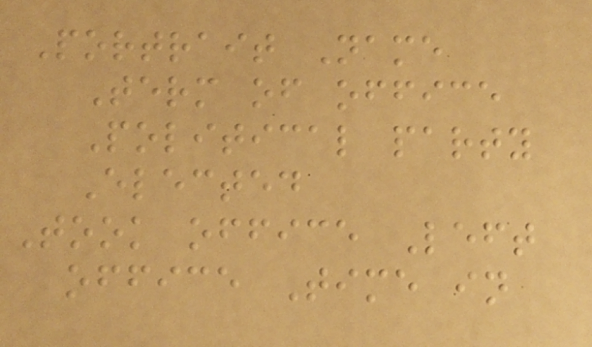Portrait Name
Term of office
Political party
Elected
Took office Left
office Time in
